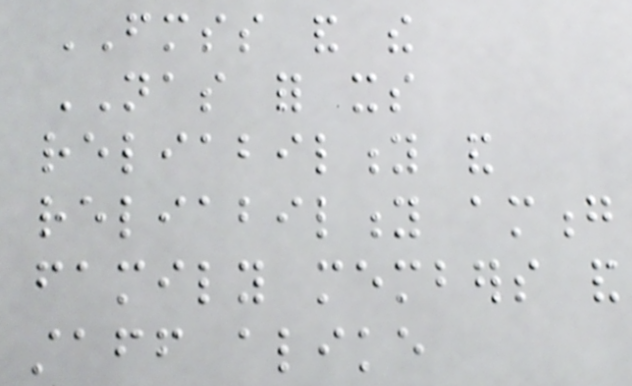FMSS and the
NAS for its
reliability and
reliability among
family members and
staff alike
